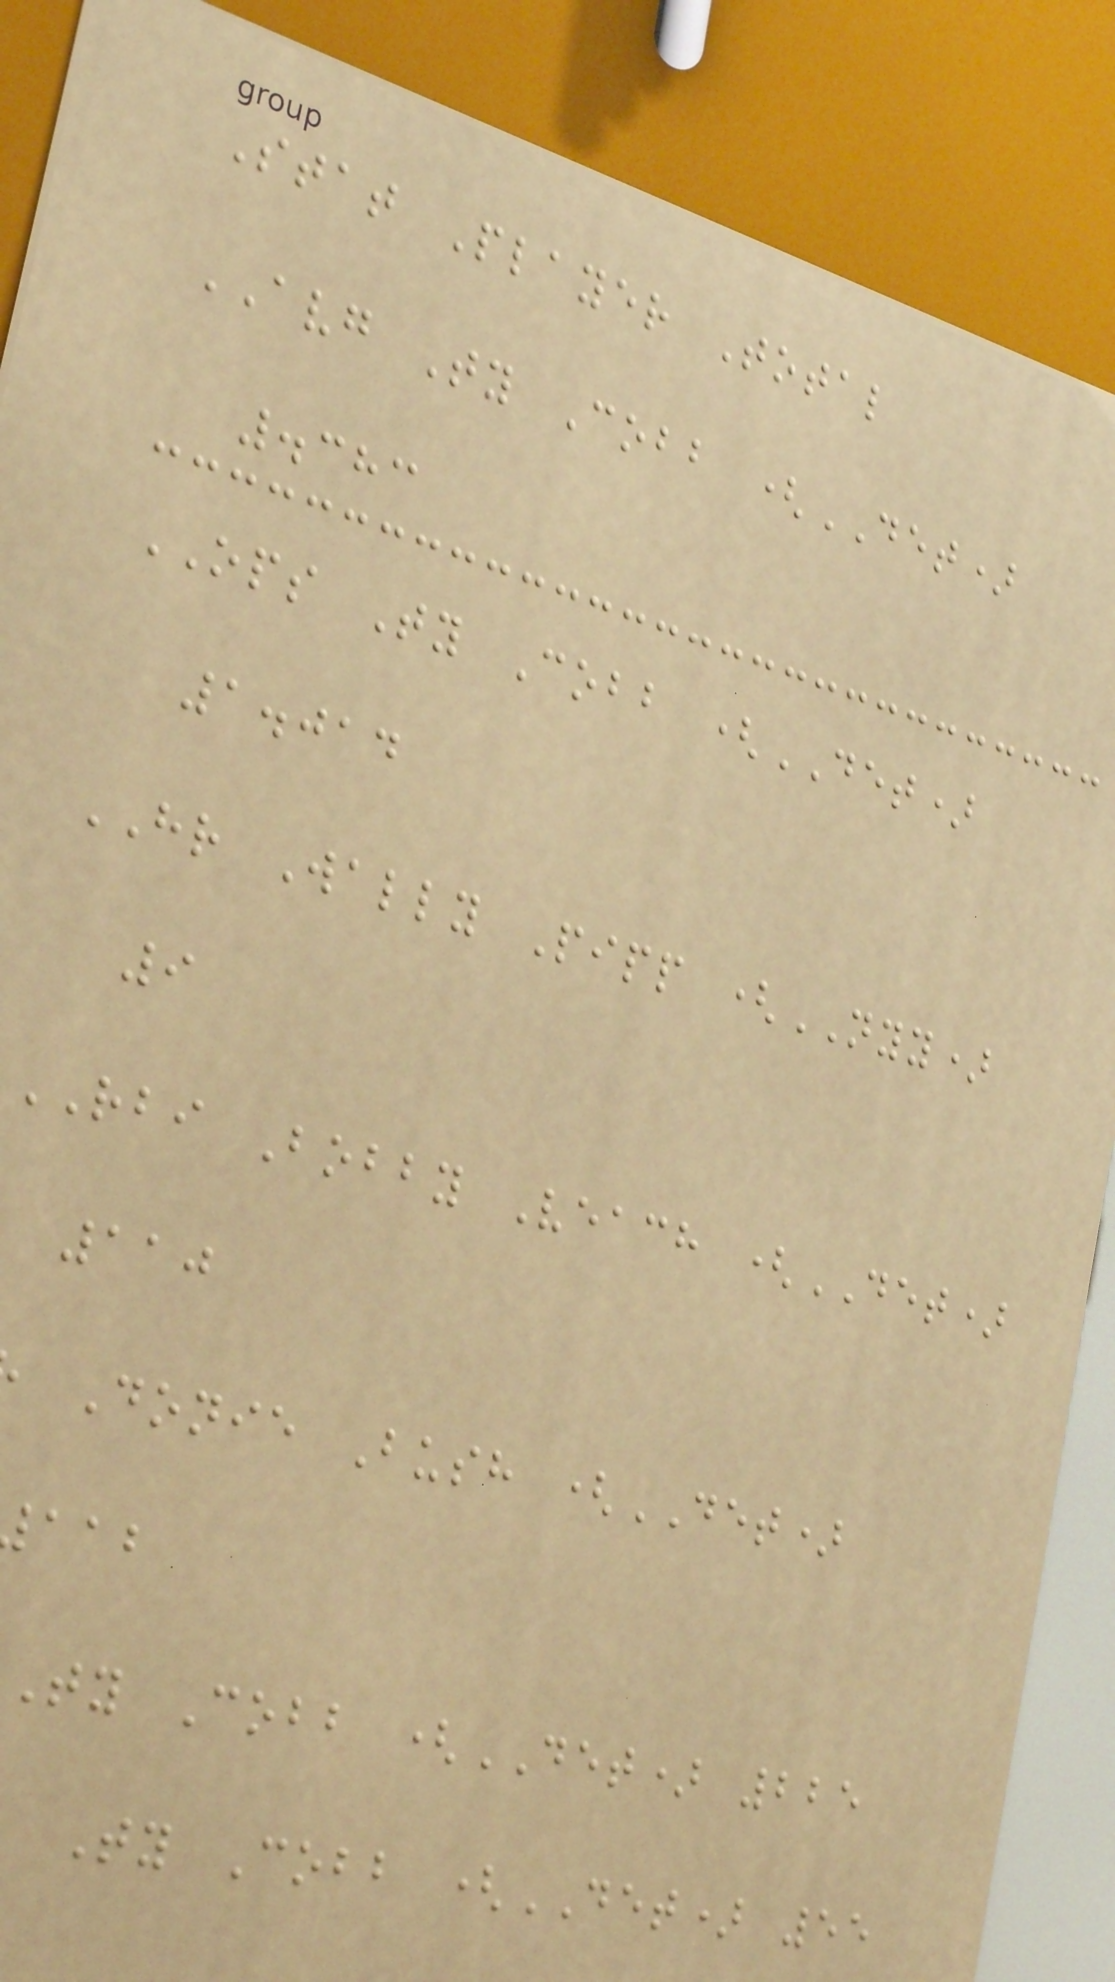Stat Player Total
AVG Ty Cobb (DET)
.383
OPS Ty Cobb (DET)
1.014
HR Wally Pipp (NYY)
9
RBI Bobby Veach (DET)
110
Donie Bush (DET)
Ty Cobb (DET) 225
Ty Cobb (DET) 55
